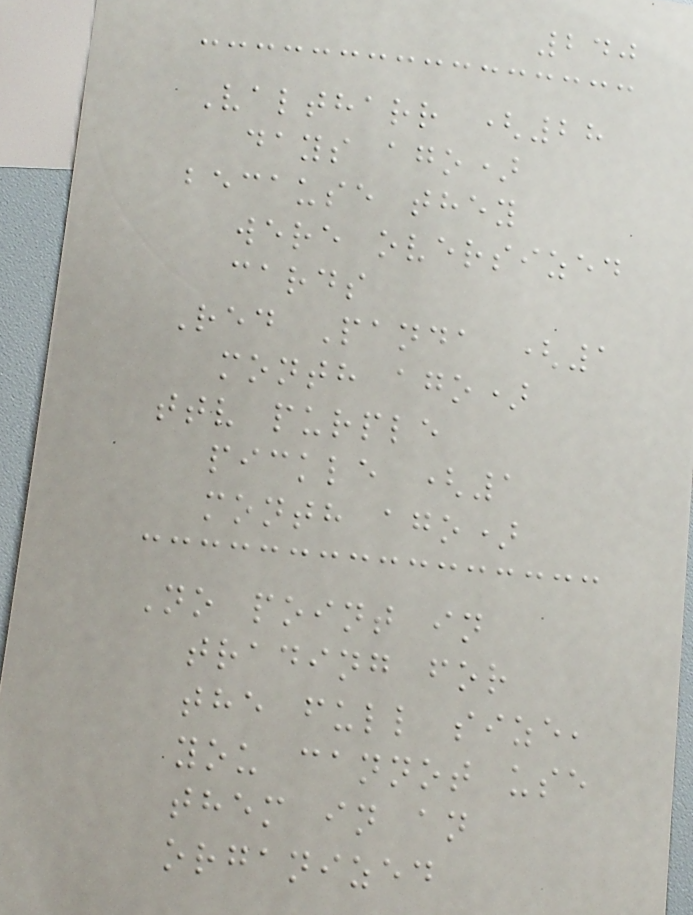240
Valtharr (28
days ago)
because they
were oversized
cards
Red Panda (1
month ago)
ttv purple
pickle (1
month ago)
No point in
trading for
the full size,
you cannot use
them in an
organized
